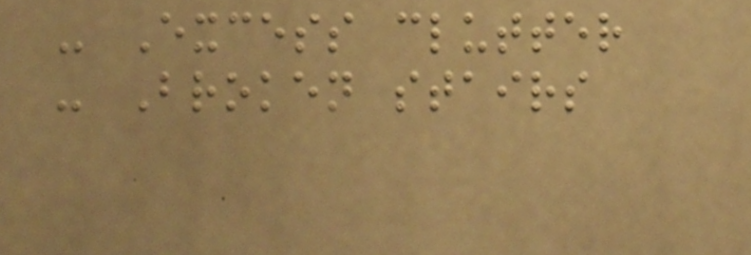- Excess clutter
- Broken stairs
